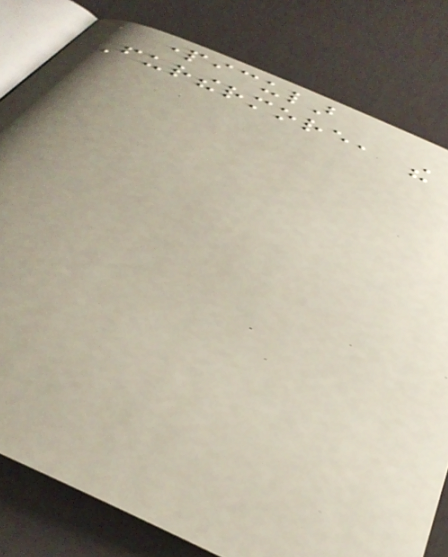a particular
Furthermore, the
